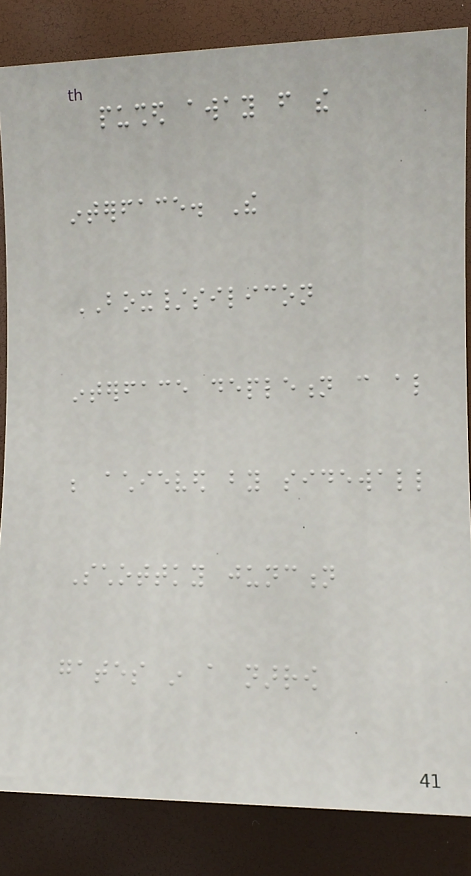pushed away from the
interface. The
BOX/silicon
interface depletion can also
be achieved by sidewall
Schottky junction
gates in a narrow
